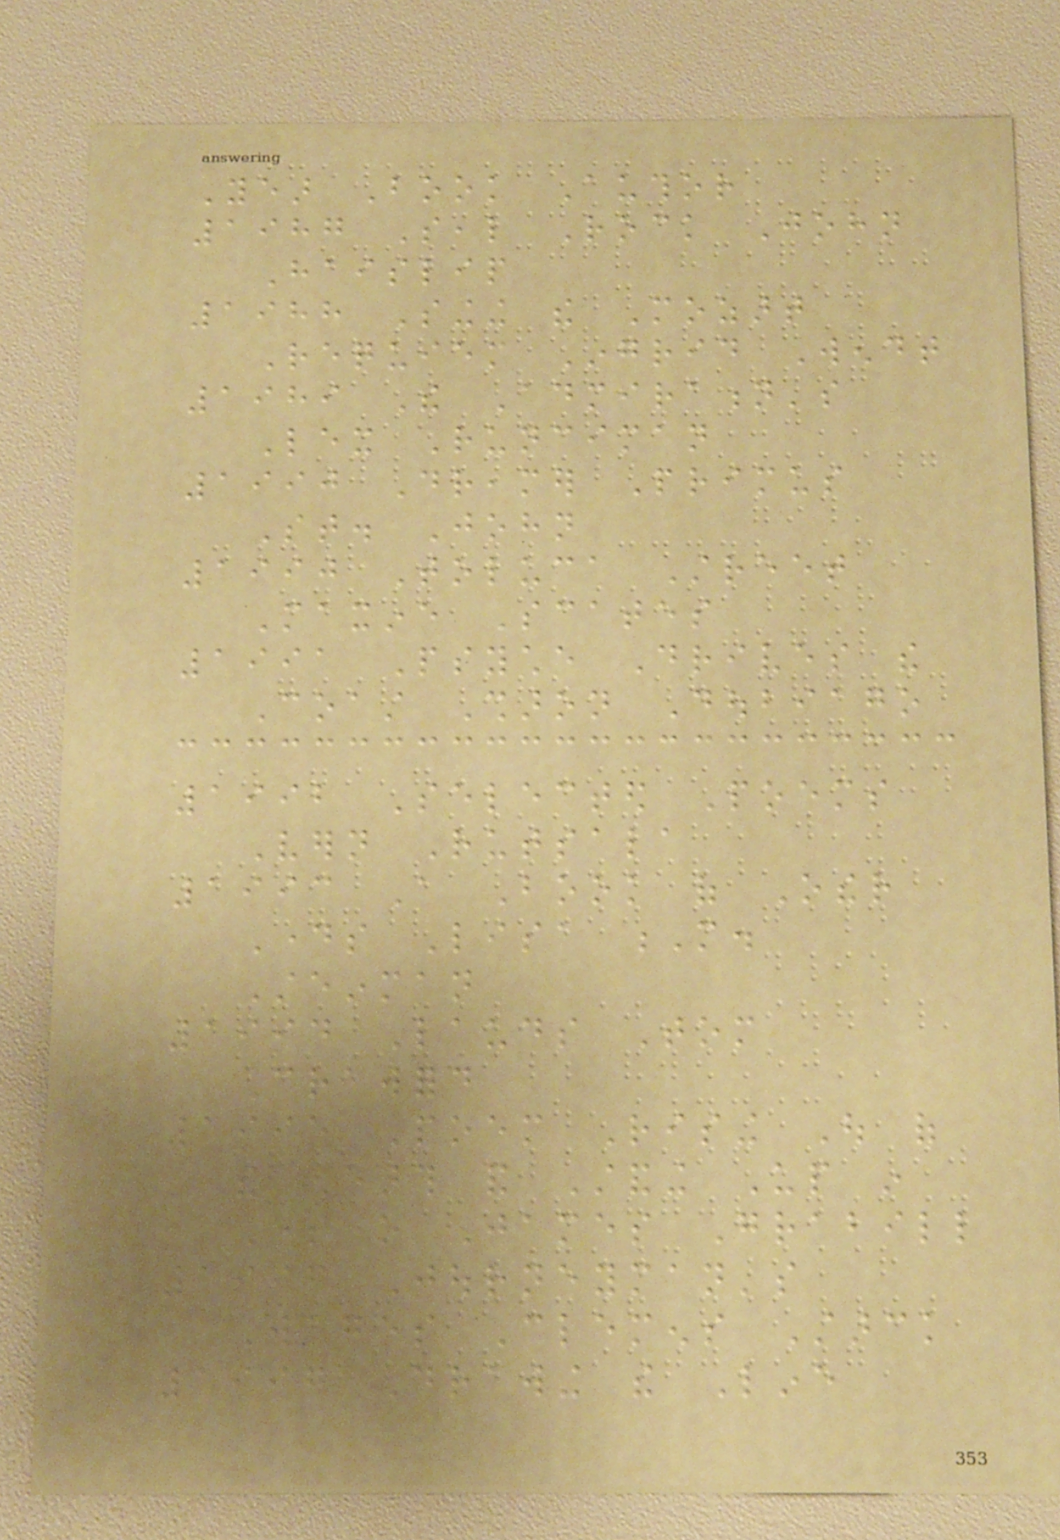Year Book Author
1987 Seal Rock John
Haislip
1988 Singing the Mozart
Requiem Ingrid Wendt
1989 The Admiration's
Lex Runciman
1990 Dreamer Primus
St. John
1990 Toluca Street
Maxine Scates
1991 Psyche Drives the
Coast Sharon Doubiago
1992 Selected Poems
Vern Rutsala
1993 A Book of Other
Days Lisa M.
Steinman
1994 Lauds Tom
Crawford
1995 Poem Rising Out of
the Earth and Standing Up in
Someone James Grabill
1996 Journeyman's
Wages Clemens Starck
1997 Drawing the Line
